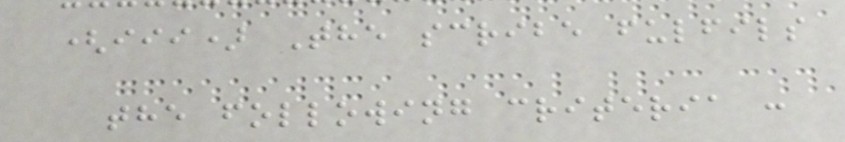(iii) The scribe fulfils
the following criteria :
